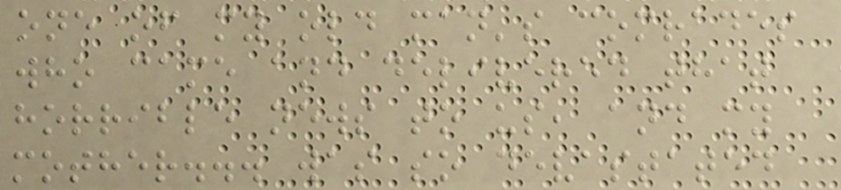one of my old man's comrades
who came and delivered that
horrible news to us, and my
mother... was so devastated
